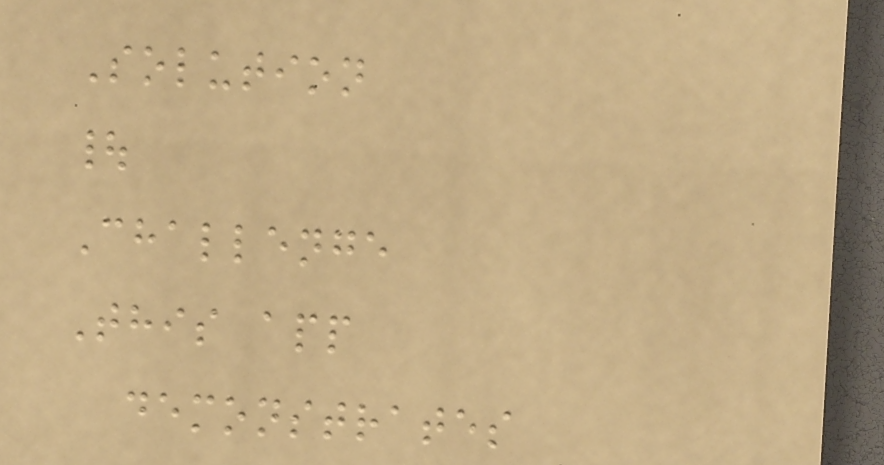Solution
|
Challenge
This app
demonstrates
